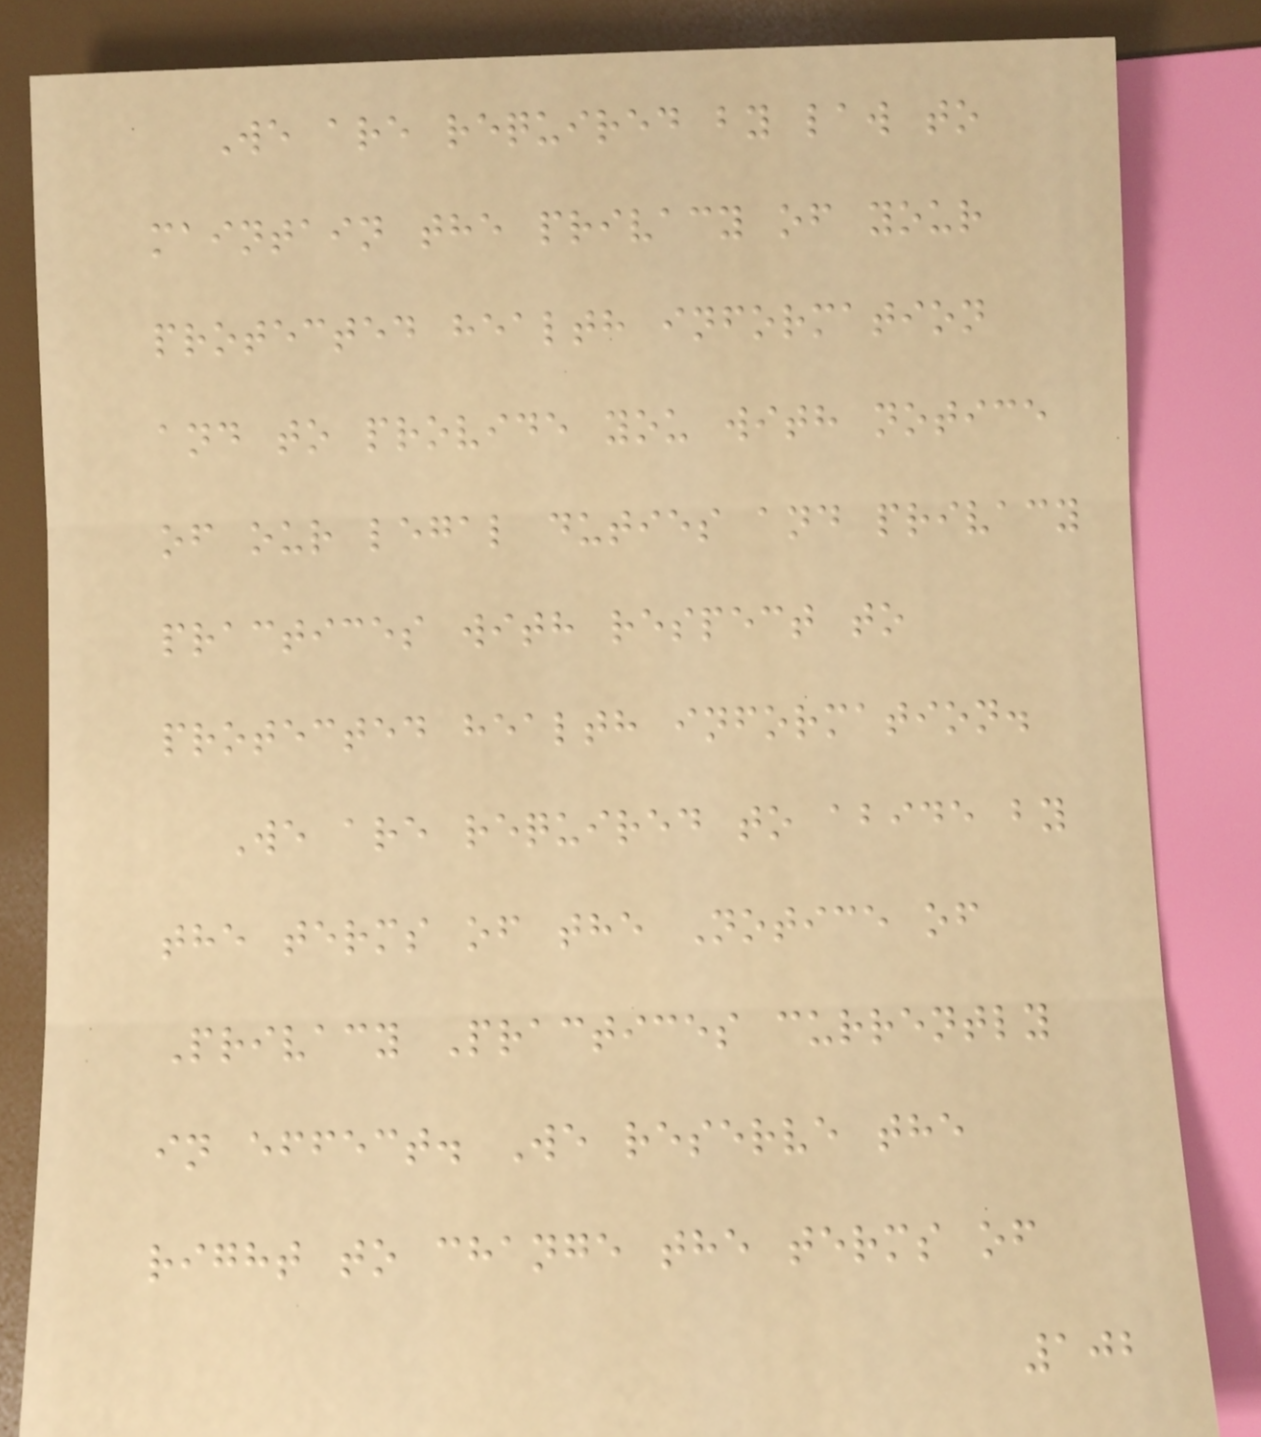We are required by law to
maintain the privacy of your
protected health information
and to provide you with notice
of our legal duties and privacy
practices with respect to
protected health information.
We are required to abide by
the terms of the Notice of
Privacy Practices currently
in effect. We reserve the
right to change the terms of
102
